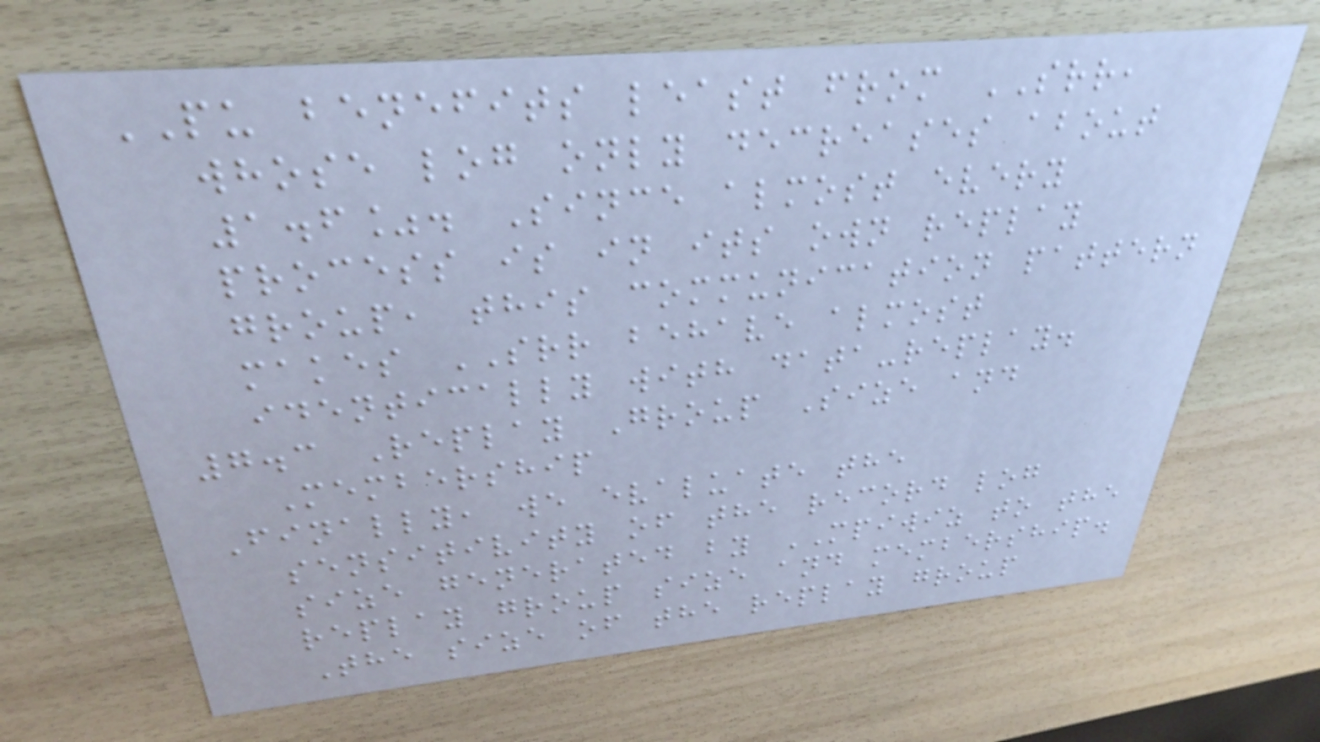PU benefits least from SRR,
whose log only decreases about
1.6%. Since almost every
process is in its own replay
group, this communication pattern
makes SRR behave almost
identically with data-replay.
7.3 Replay Group Size and
Membership
Finally, we evaluate the
sensitivity of the record log
size generated by MPIWIZ to the
replay group size and membership.
The size of the replay group
